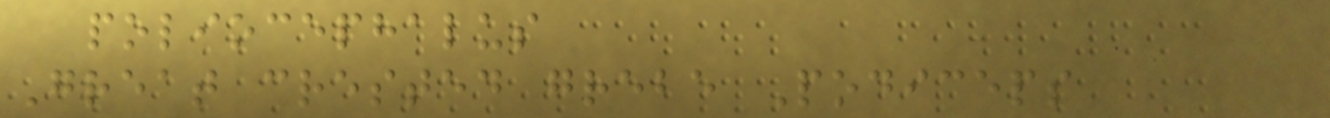poliocephalus
Great crested grebe Podiceps
